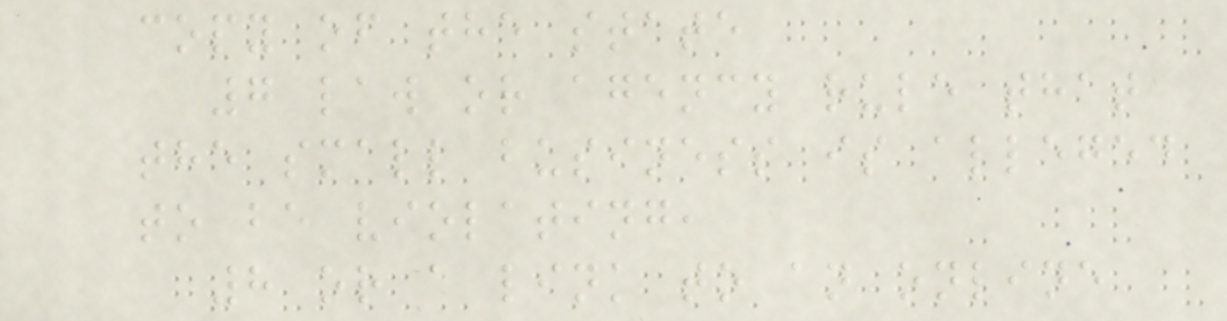copy of the state
7 law or agency rule that
the small business is alleged
to be violating,
8 or a link to an online
